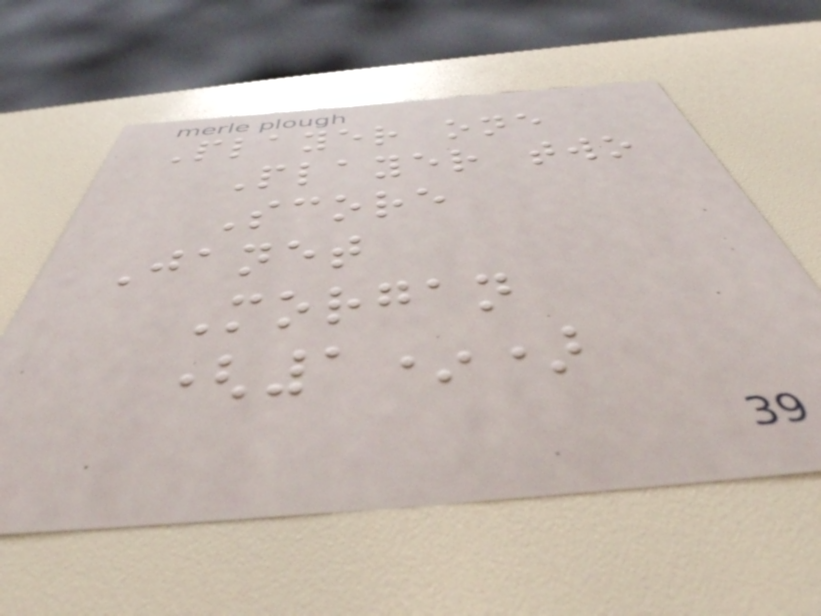Player one
Player two
Score
Janet
Morgan
(1*)
